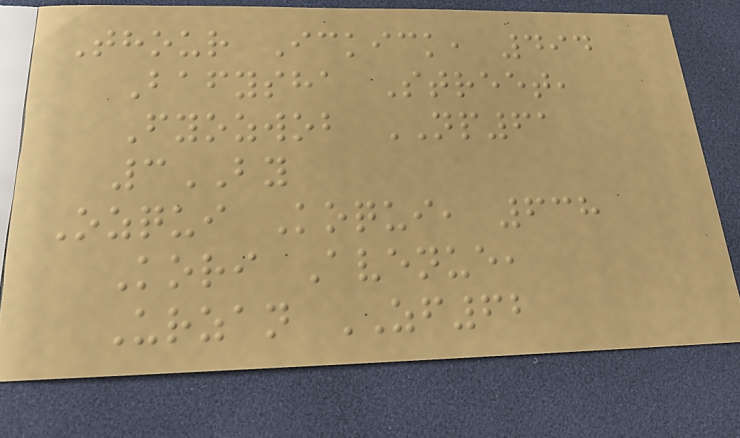Thour Ickick, 494
Bafysha Street,
Fyozwob NP61
3BY
Ozqui Koqui, 638
Kori Avenue,
Urzan ZF62
